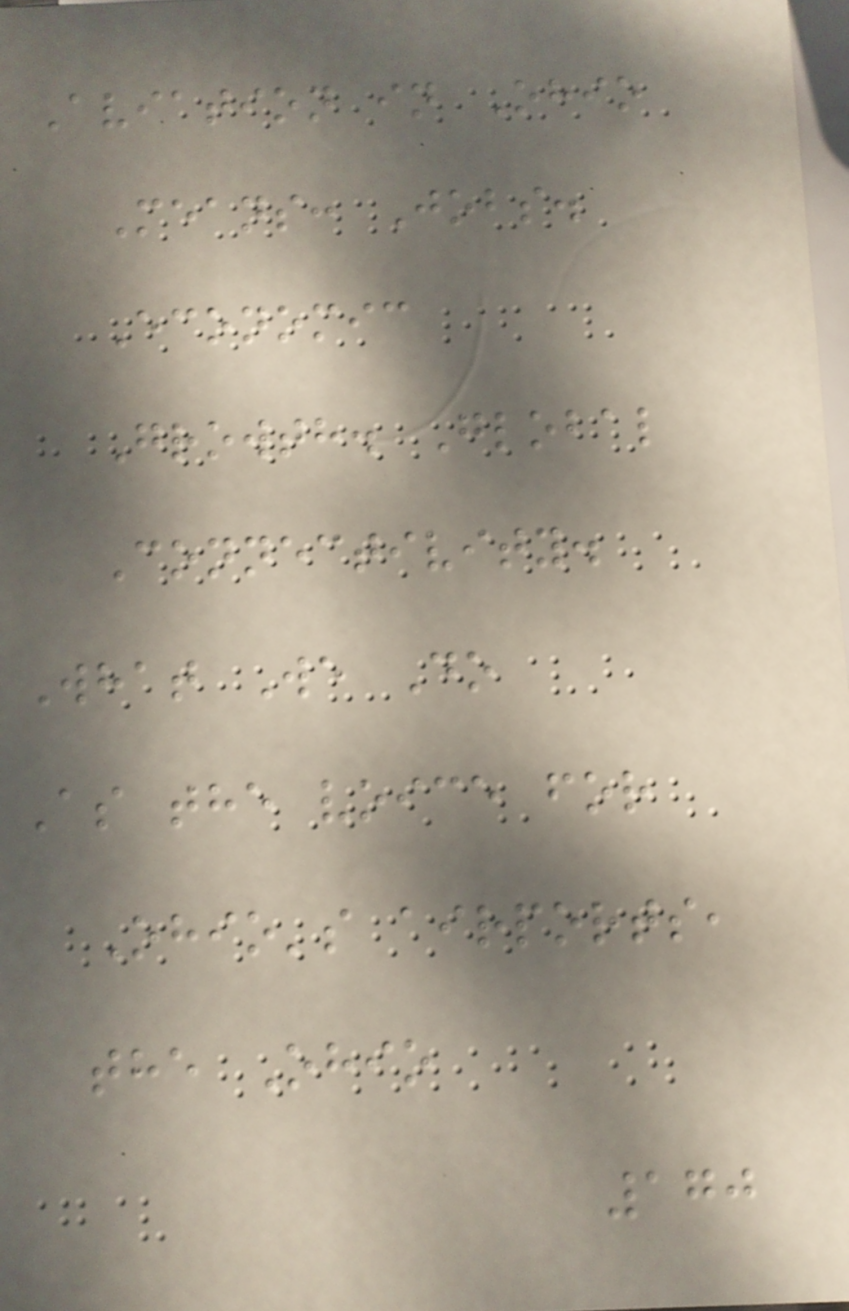Aviation in Ohio
Means: Jobs.
Economic
Growth. Global
Connectivity.
What We Do
As the voice for
Ohio's airports,
the Ohio
170
